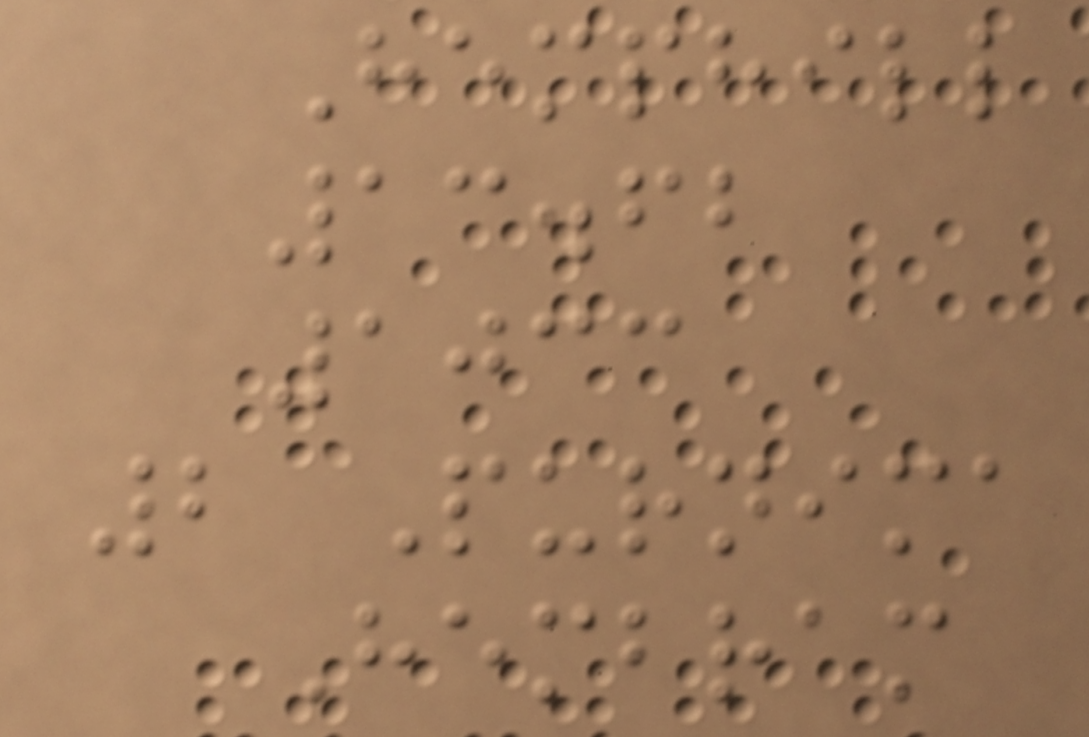Hemphill
13.62
1033
2 Purnima
Hembram
